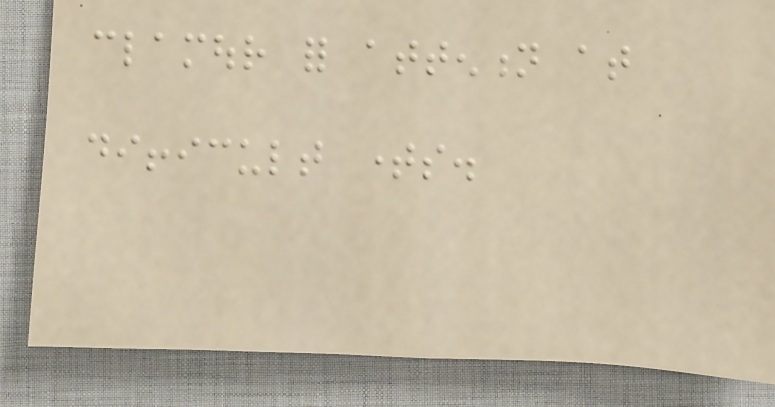clamour for attention at
difficult times.
